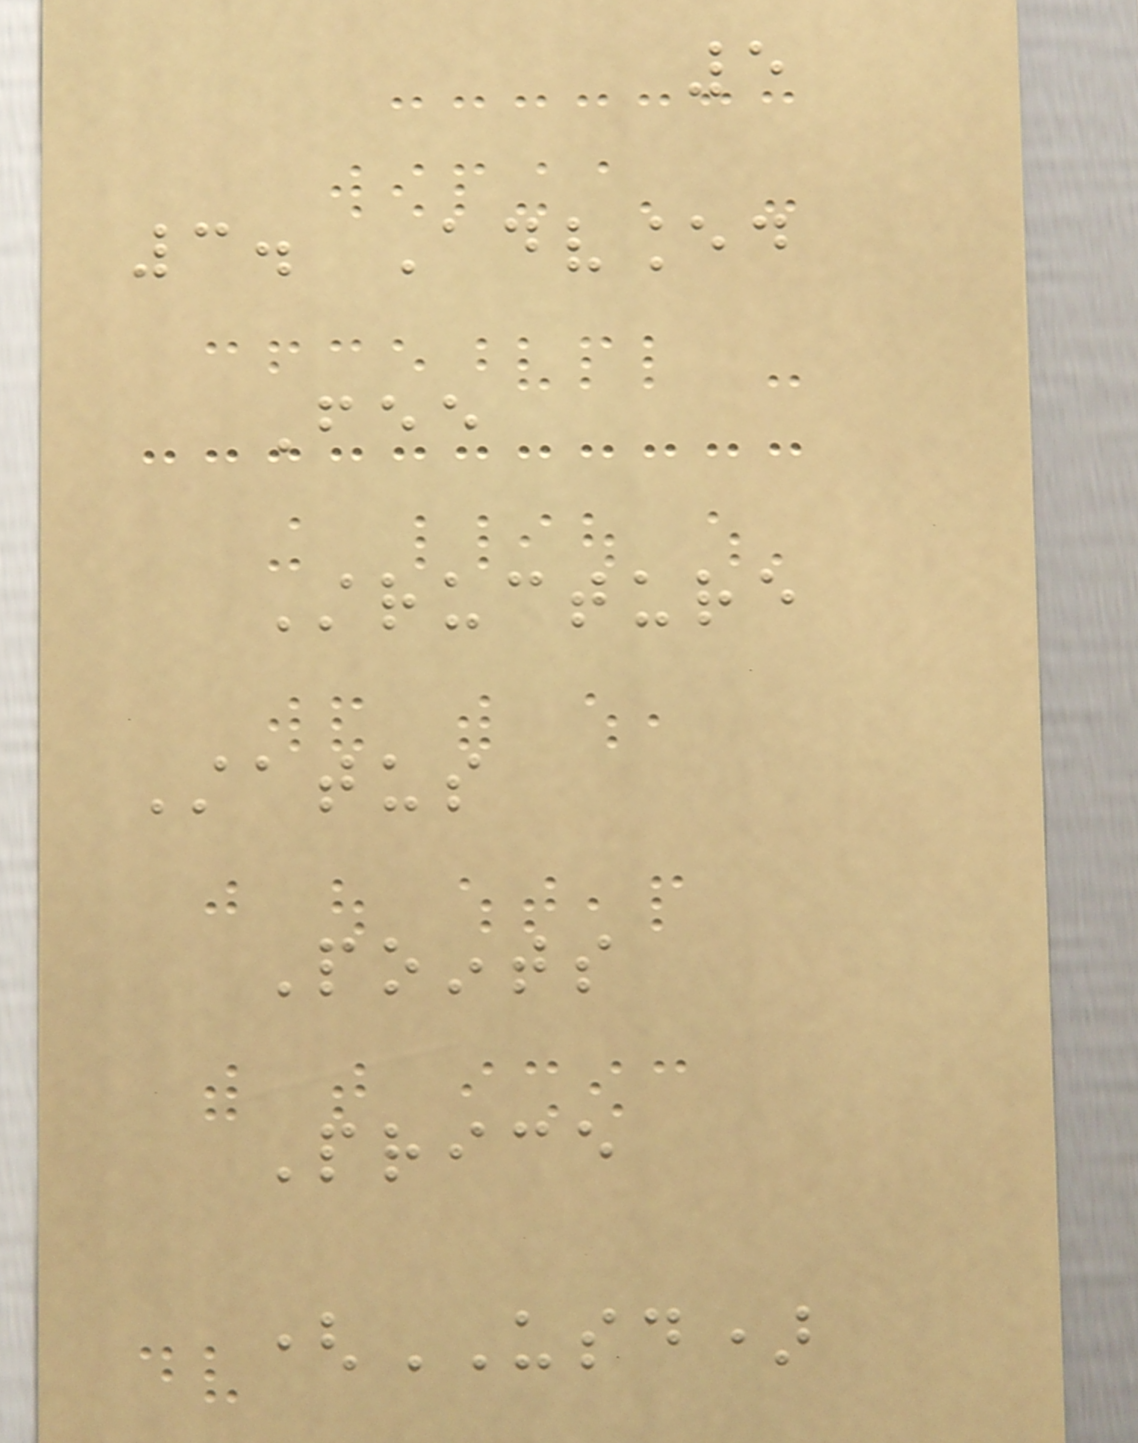5
3. Advanced
Fee
Structure
Status
Points
Price
(USD)
